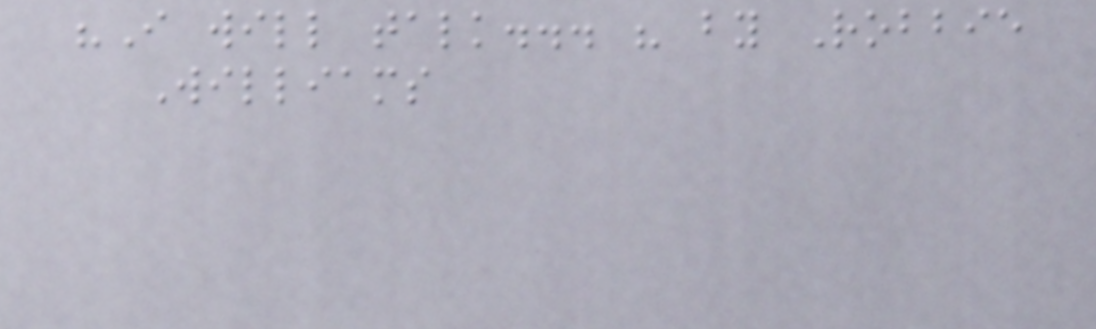"I will talk... " by Robbie
Williams
